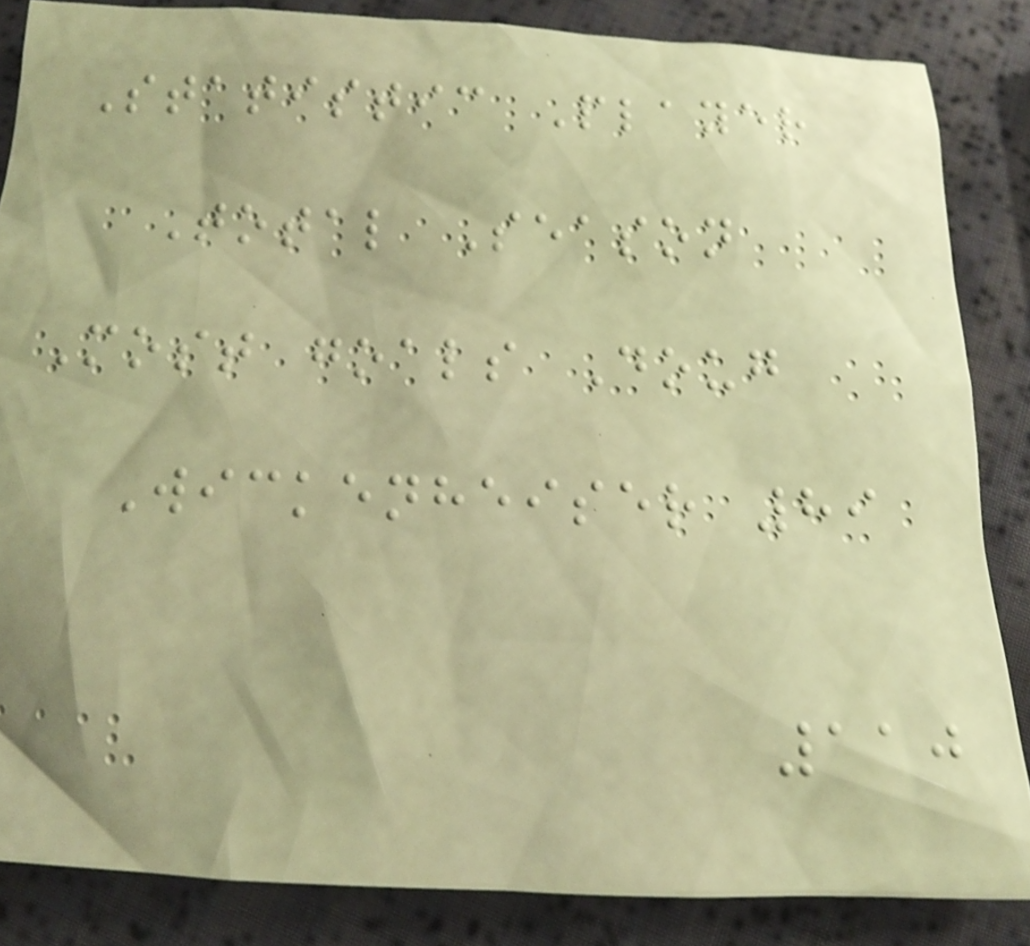Statistic Player
Total Season
Most goals Doug
Wickenheiser 89
110
